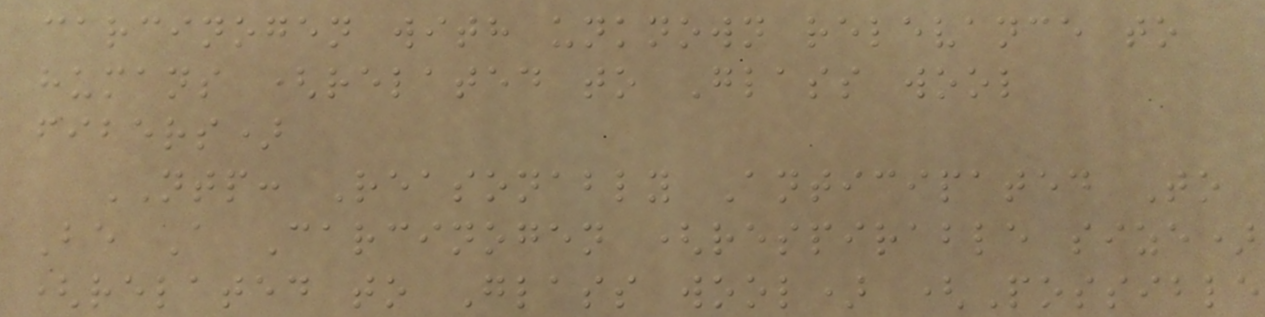carcinogen with unknown relevance to
humans (related to Glass wool
fibers)
NTP: Reasonably Anticipated To
Be A Carcinogen (respirable size)
(related to Glass wool) (Possible
